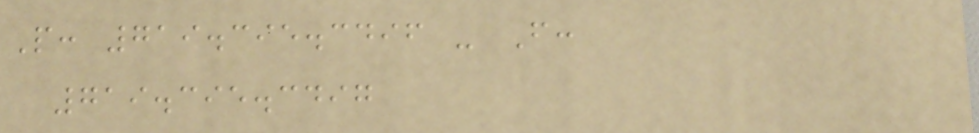P: 719.395.3496 - F:
719.395.3497
